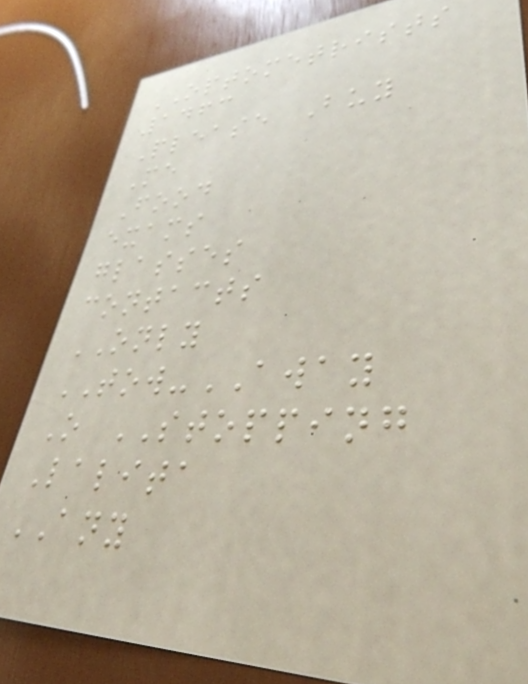OPTOMETRISTS
1463
Please Buy
Me
Food
exams
glasses
contacts
ONLY
TOW-AWAY
O STOPPING
Lalita
ANY
